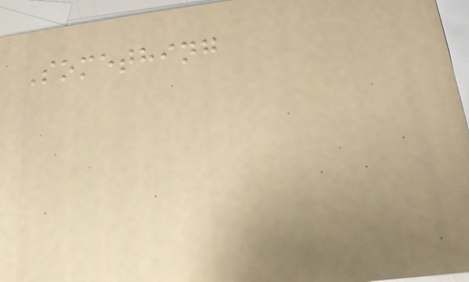Something
